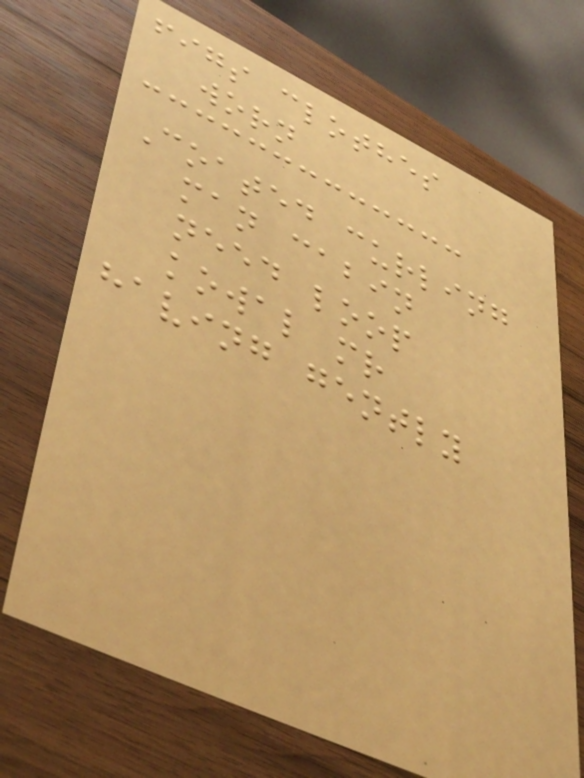figs clothes
worn
Coated curling
man cabin
need loop
kowal mr
having gently
